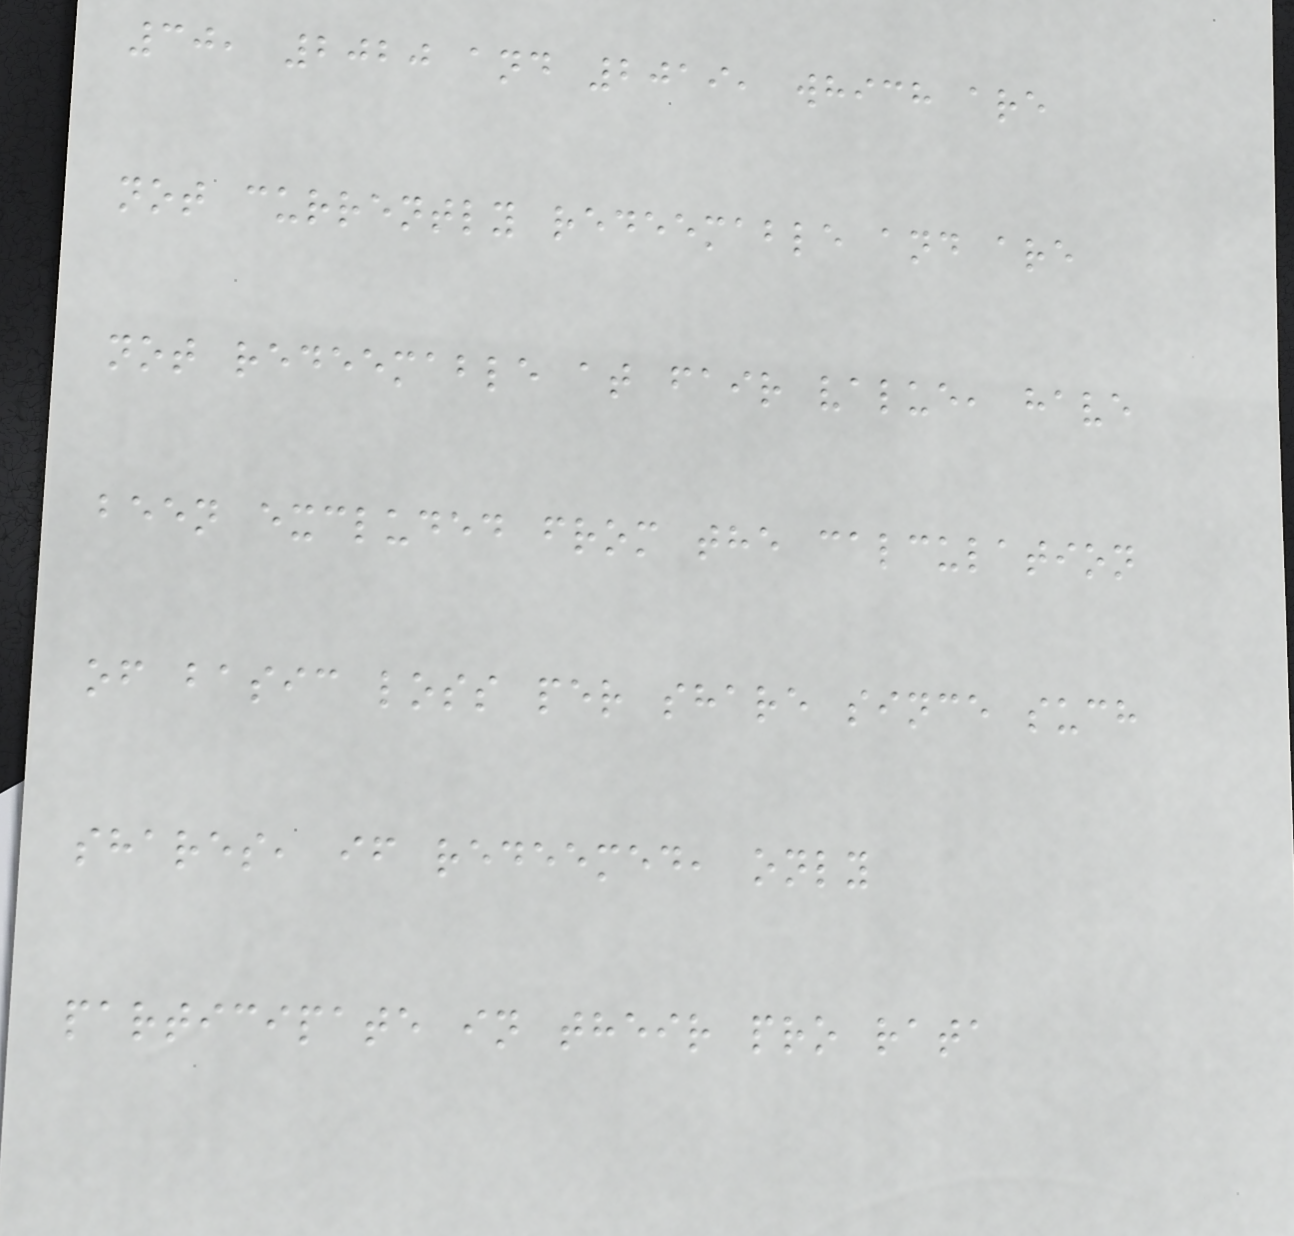30, 2020 and 2019, which are
not currently redeemable and are
not redeemable at fair value, have
been excluded from the calculation
of basic loss per share since such
shares, if redeemed, only
participate in their pro rata
